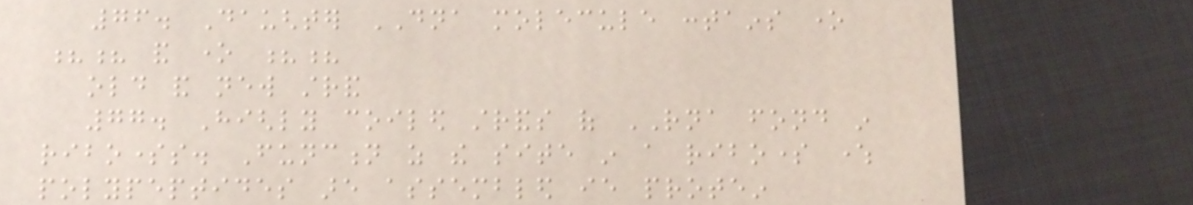76. Daughter DNA molecule contains one
?? and one ??
old and new strand
77. Highly coiled strands of RNA fond in
ribosomes. Function as the site in a ribosome where
polypeptides are assembled ie protein
